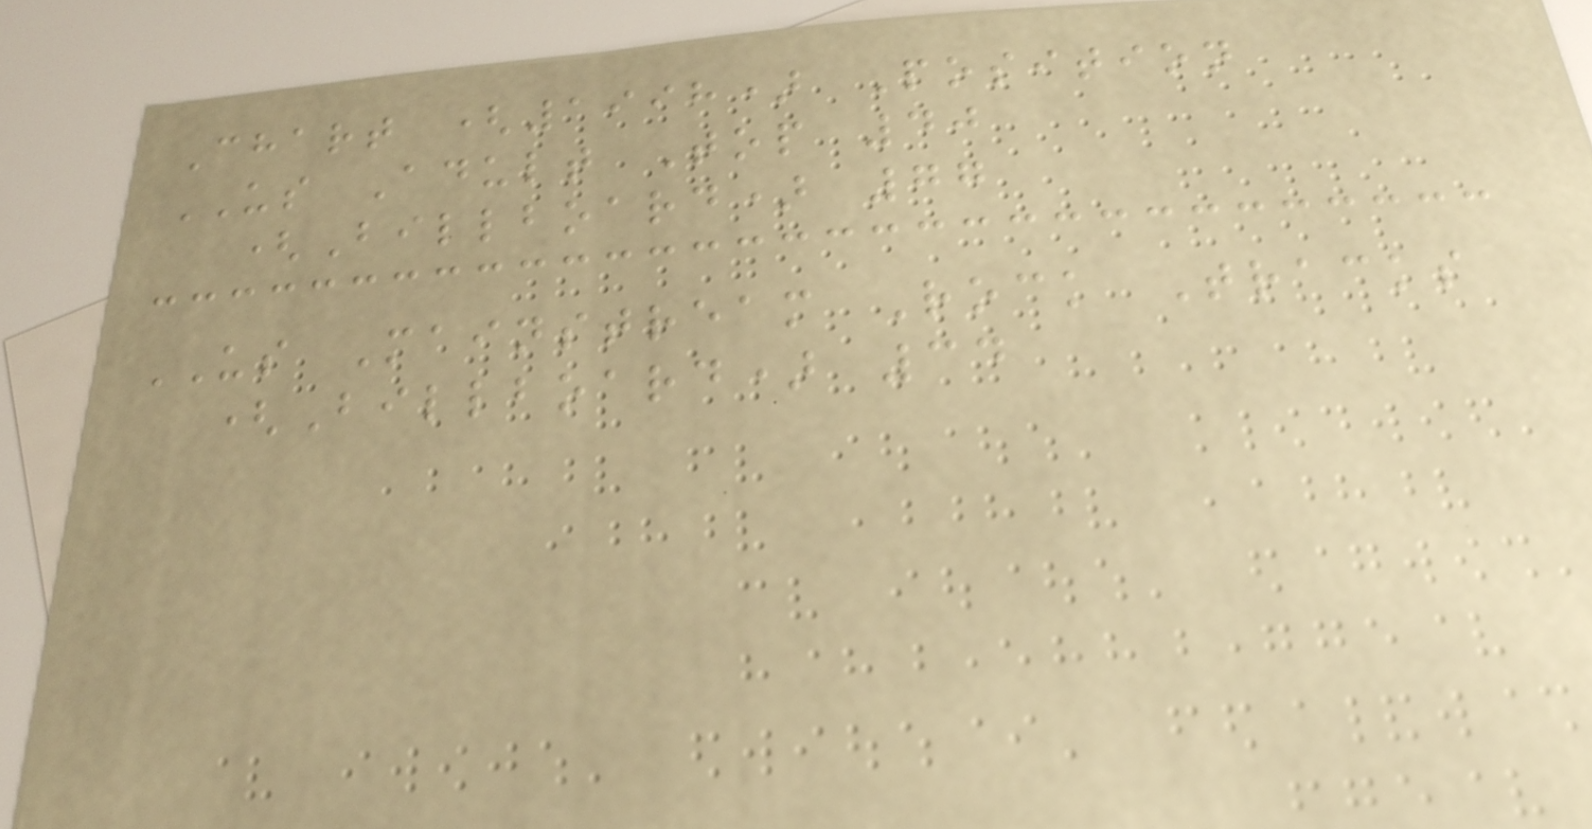Chart (1998) Position
US Adult Top 40
(Billboard) 77
US Mainstream Rock Tracks
(Billboard) 34
